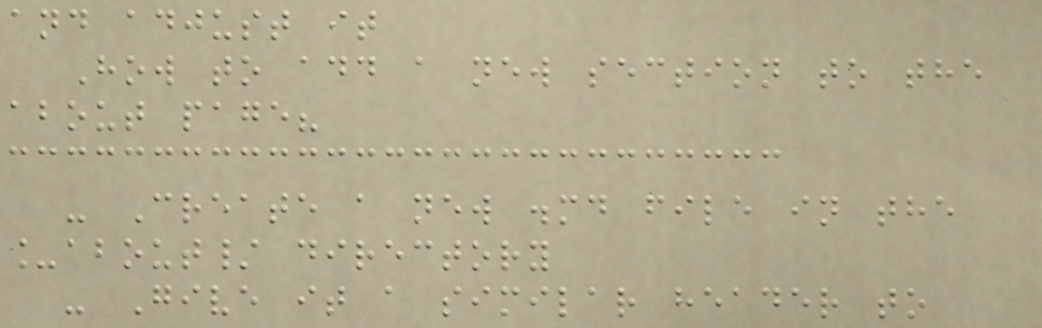and adjust it
How to add a new section to the
about page?
- Create a new .md file in the
_about/ directory
- Give it a similar header to
